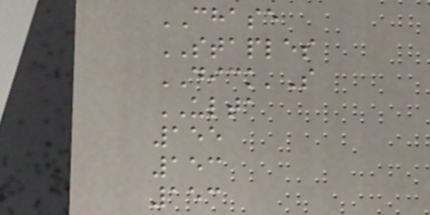CHASE
STAPLES
DICK'S
ULTA
155
153
153
